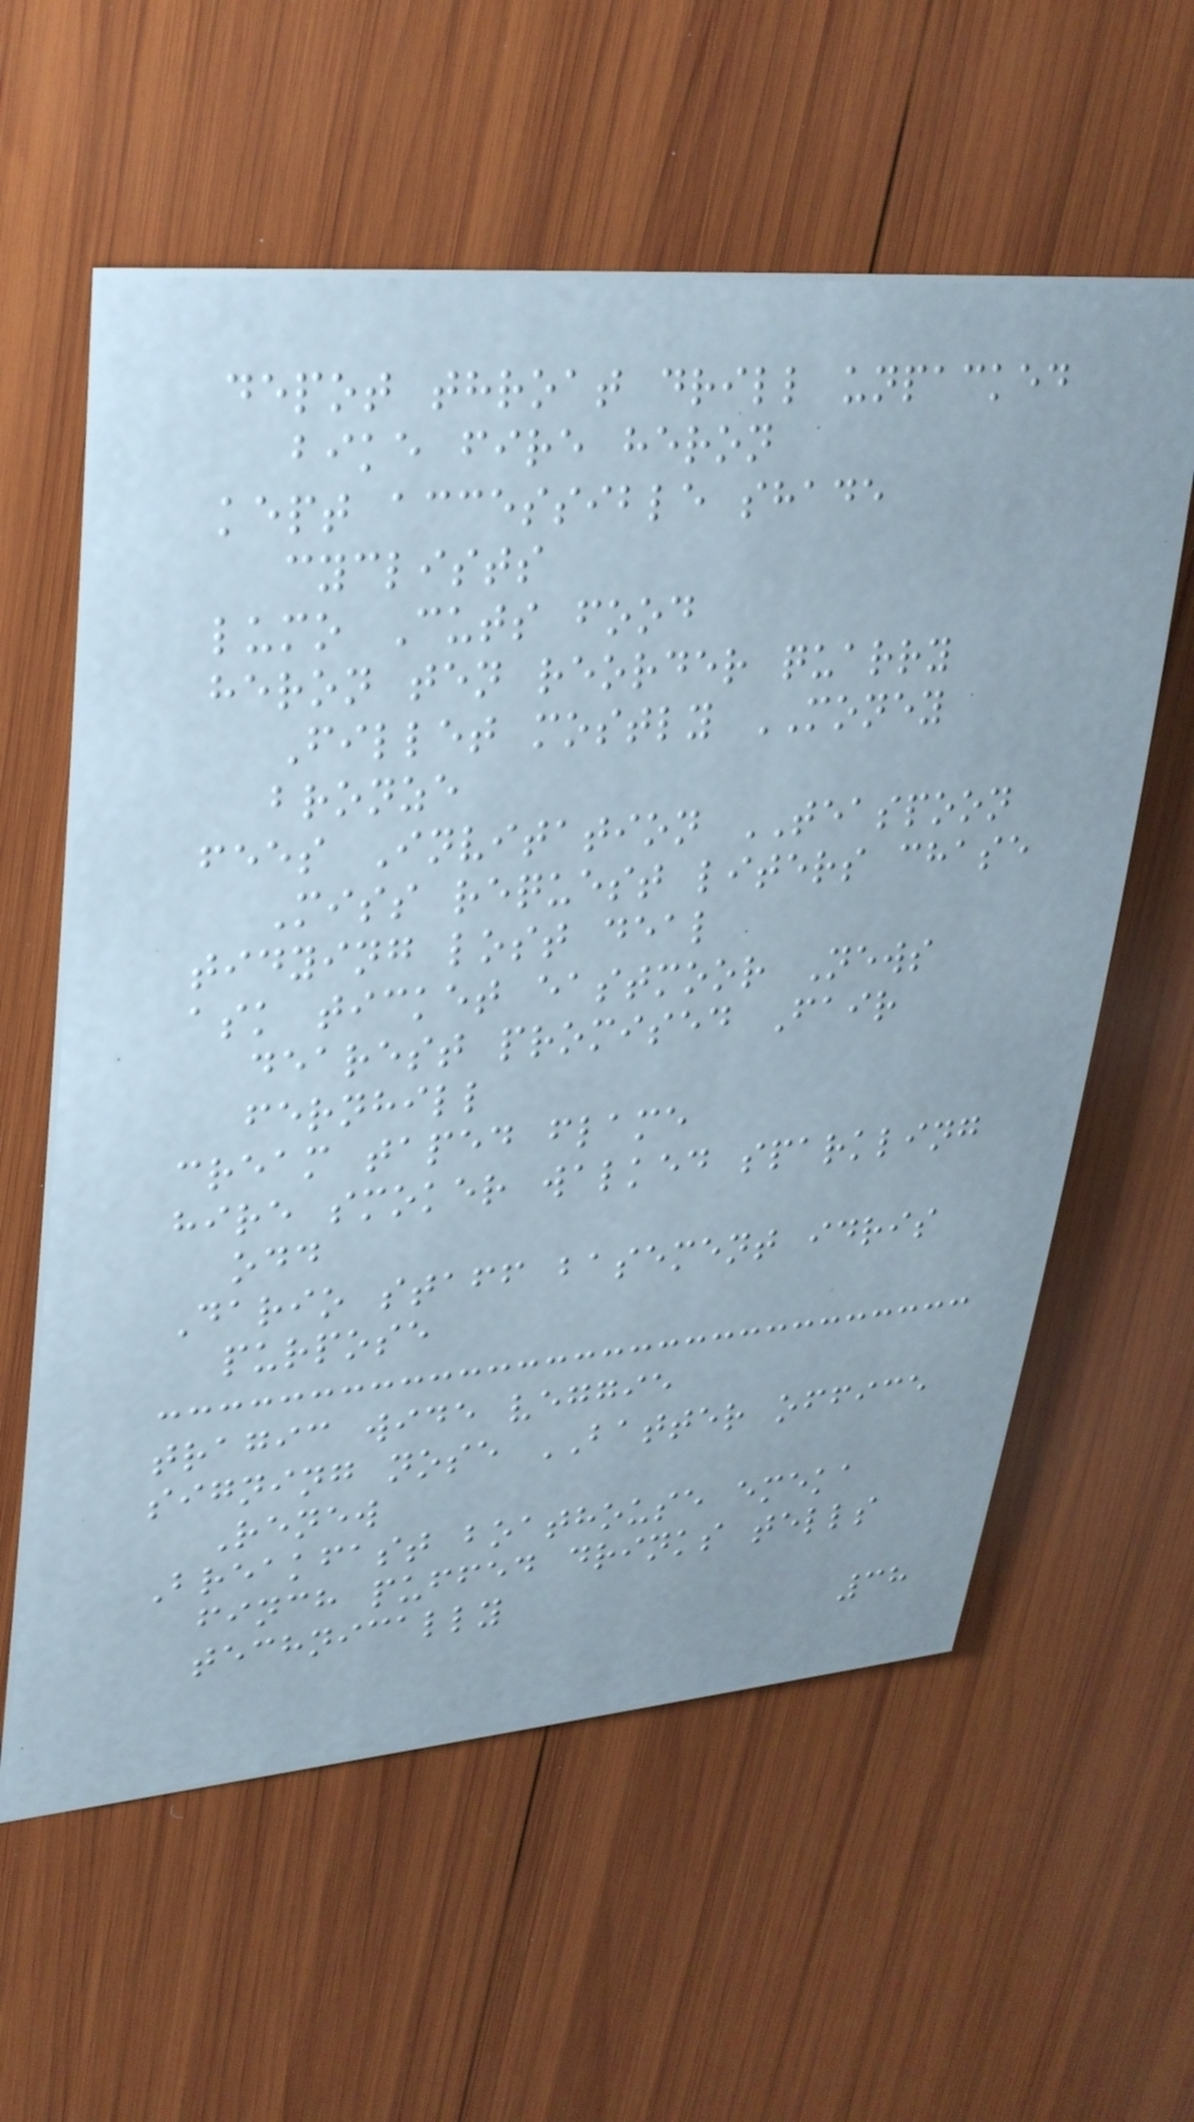depot throat drill unpacked
bike fire heron
kept accessible shade
cyclists
lumo Cuts food
heron ten reorder quarry
Fillet mostly MONEY
bronze
fees Invitation TEASPOON
Miss request liters chase
tidying lost deal
ask ticket eastmoor News
dearest promised Fair
fernhill
cream taped flame
hire smoker walked sparkling
odd
Dario staff basement idris
purpose
tragic wide veggie
signing nose BATTER office
Renew
Breakfast boathouse emeka
finch puffed drinks tells
technically
38
